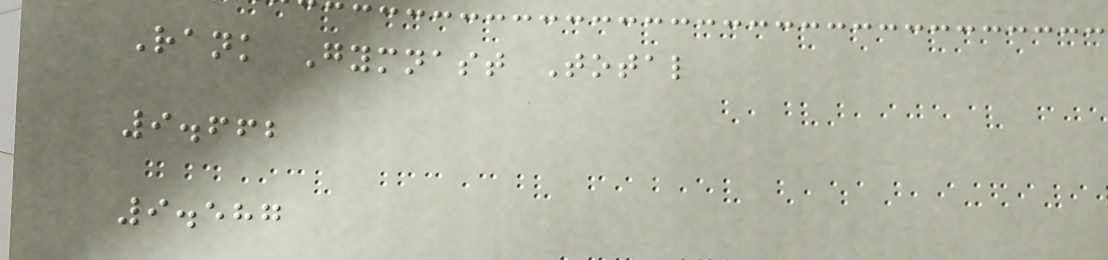Rank Gymnast Total
9.662
9.587
